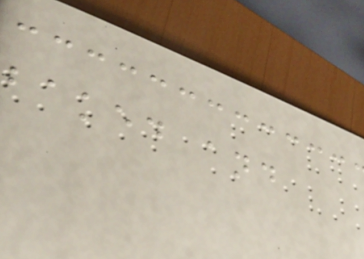baked and
